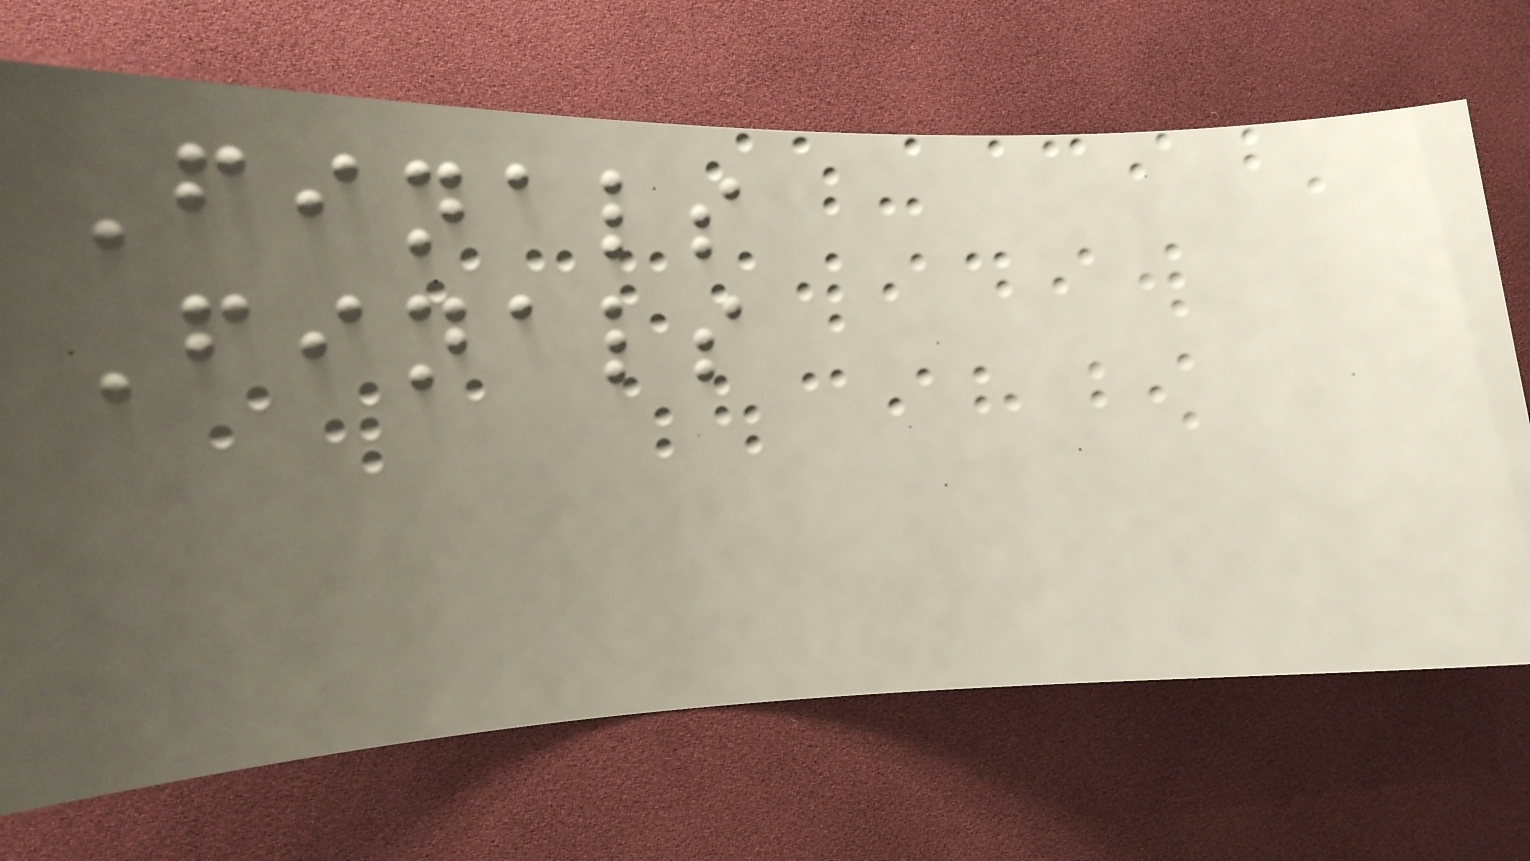Finals
Finals
